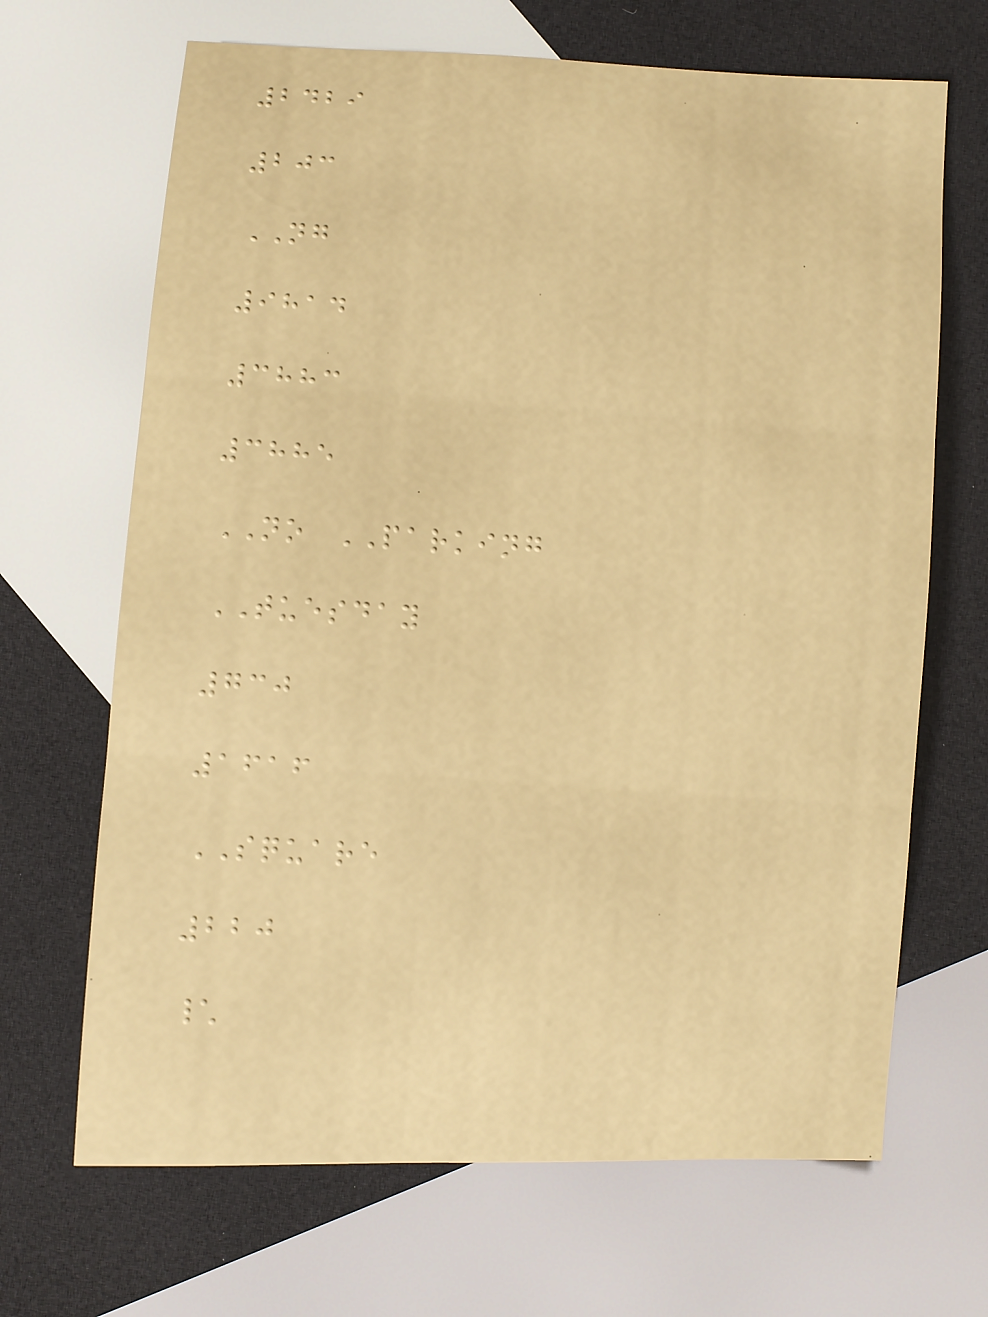2429
203
NG
9814
3883
3885
NO PARKING
TUESDAY
730
1616
SQUARE
220
\
